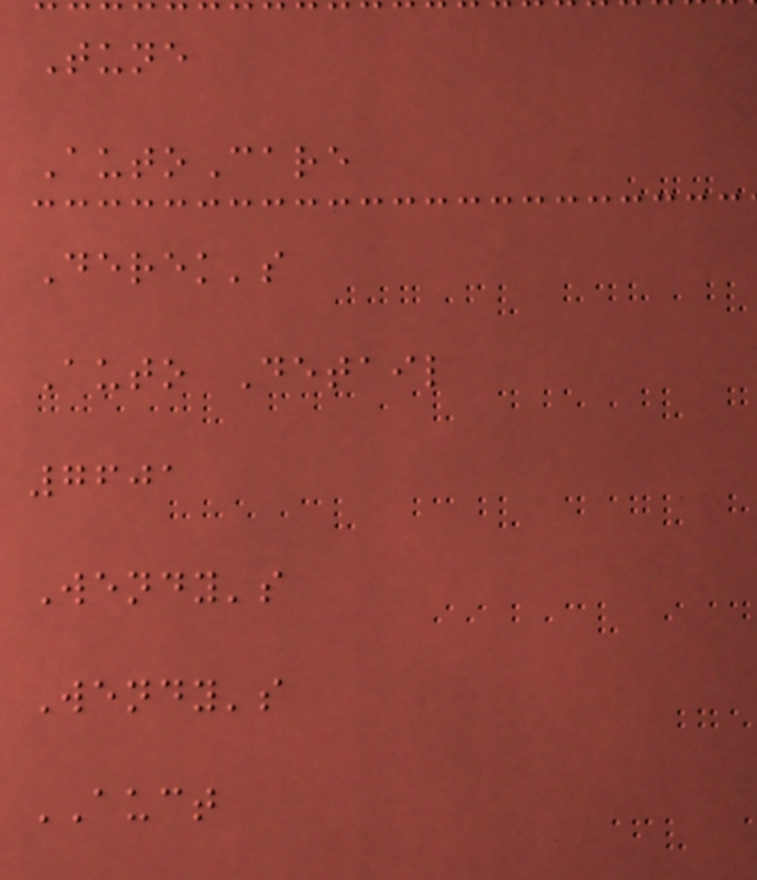Tune
AutoCare
Derek's
Auto Detail
7601
Wendy's
Wendy's
AUCT
